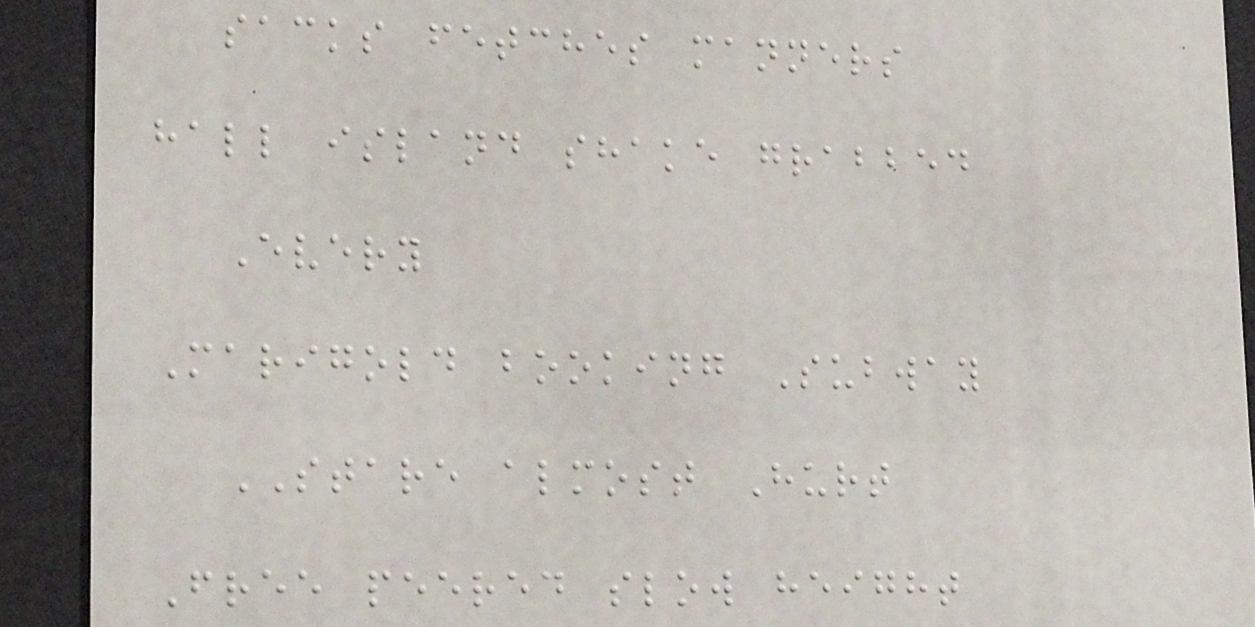sacks fetches manners
hall island shake grabbed
Every
Marigold booking Subway
STARE almost Hurt
Free peered slow height
